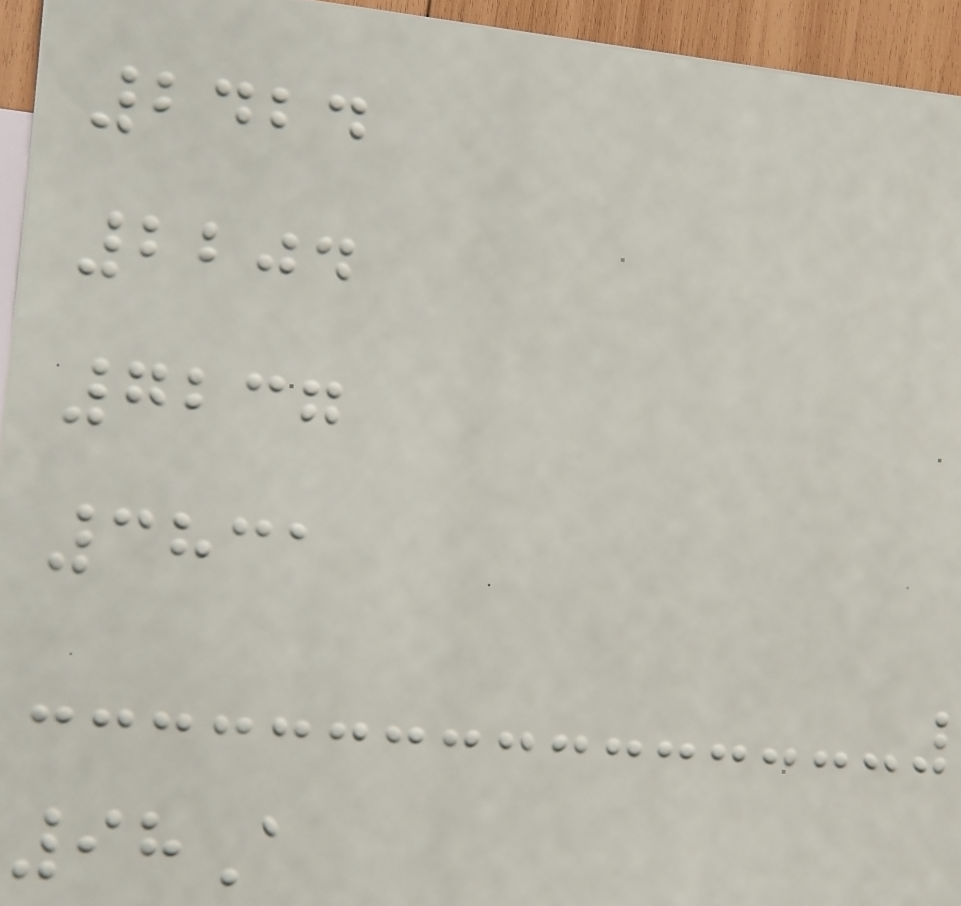2424
2204
7237
3831
98A
